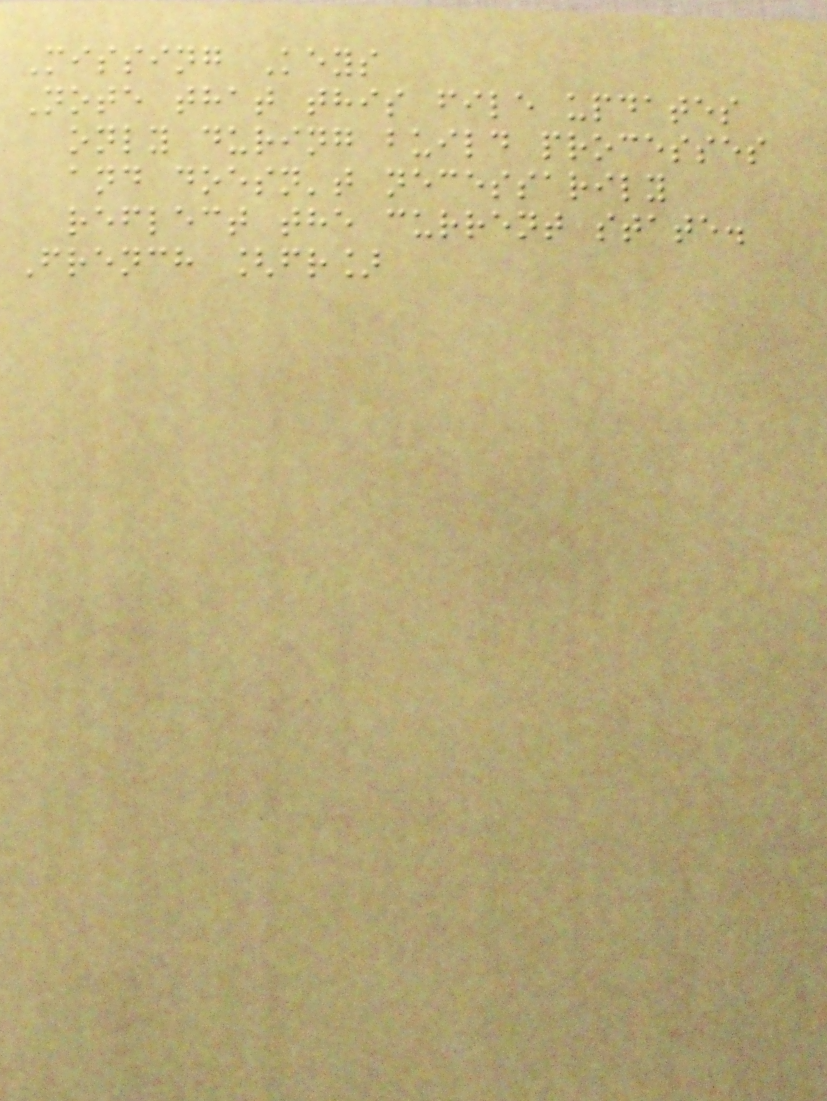Missing Keys
Note that this file updates
only during build processes
and doesn't necessarily
reflect the current state.
French [fr]
